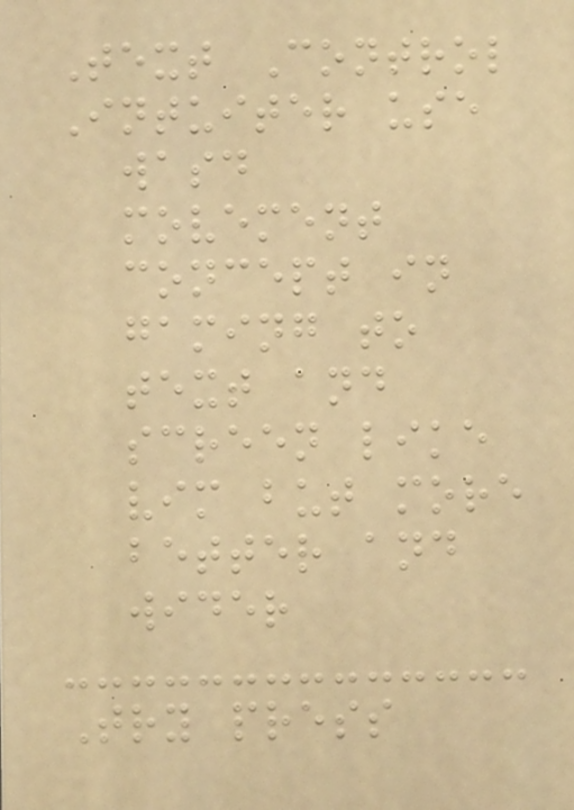Text Control
Intuiter use
wasd
movement
concept in
gaming to
text and
screen like
vim but more
better and
wider
Try press
